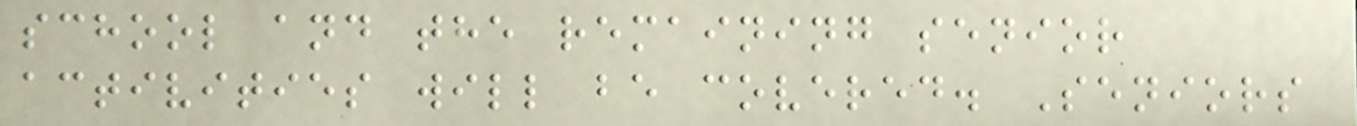school and the remaining senior
activities will be covered. Seniors
